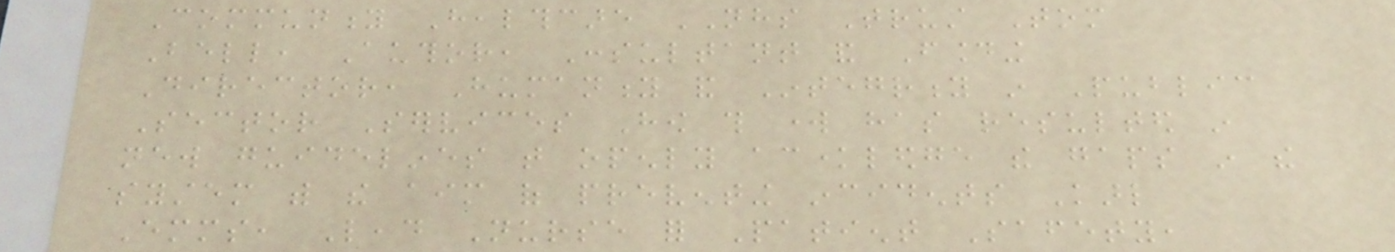Community Healthcare NHS Trust Tom
Bell, Author, Consultant and Founding
Director, Humanity and Integrity in Public
Sector Services How this work has resulted in
new guidelines that openly acknowledge the gaps in the
system with the aim of preventing incidents Karl
Emms, Lead Nurse for Patient Safety,
